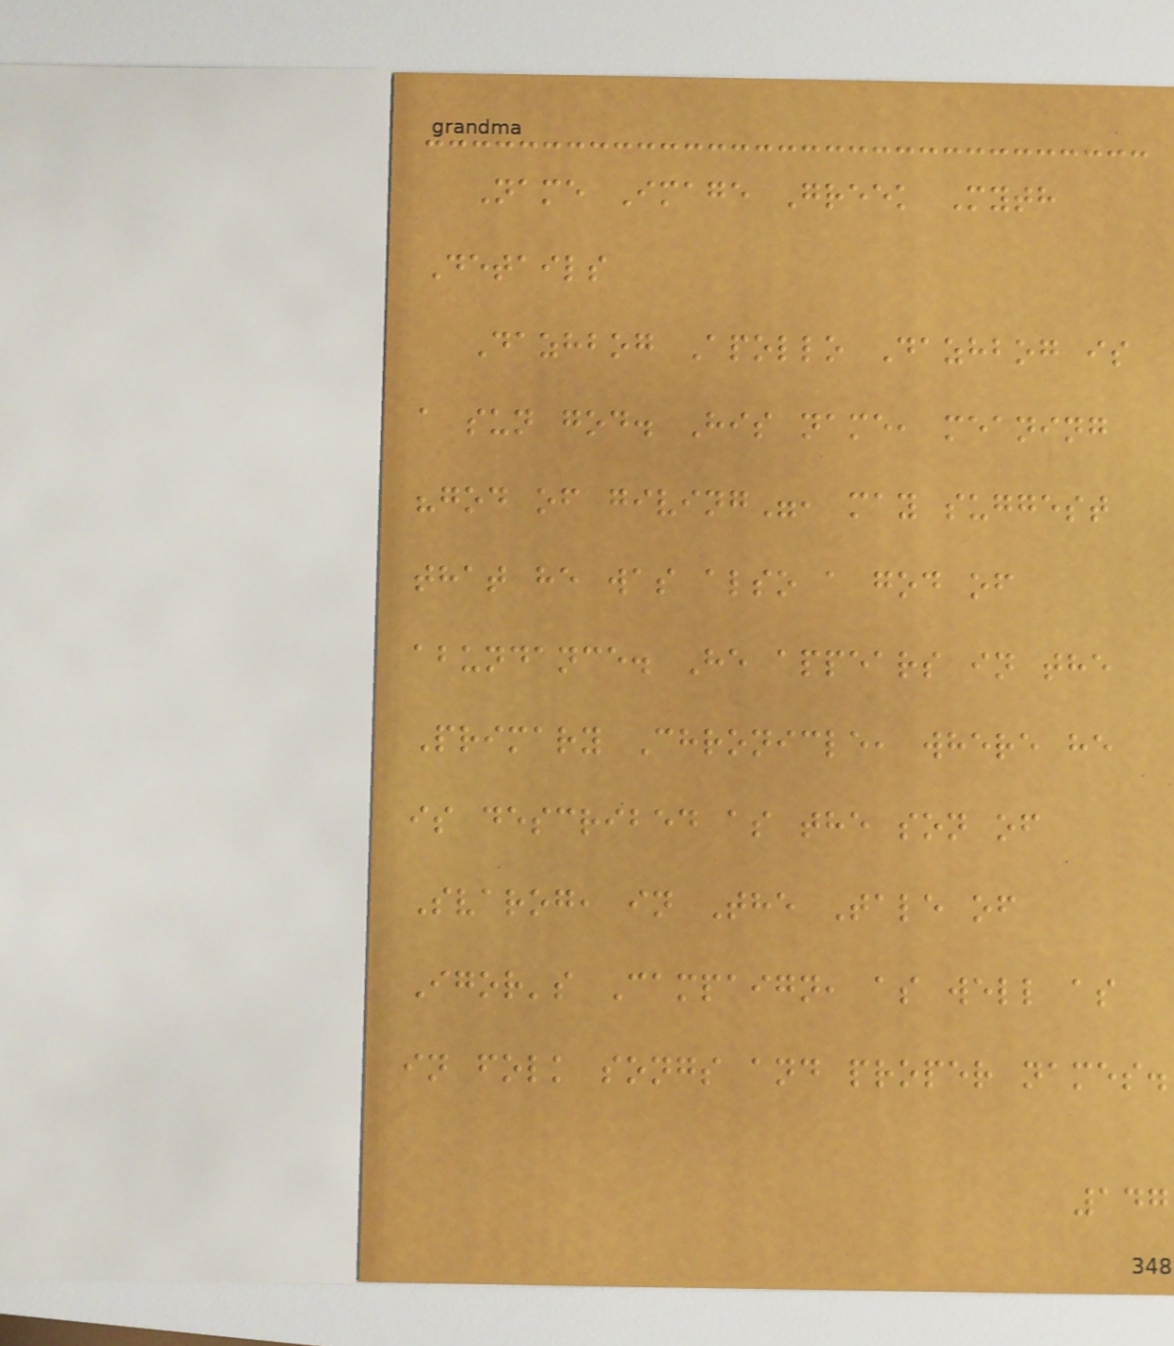Name Image Greek Myth
Details
Dazhbog Apollo Dazhbog is
a sun god. His name, meaning
"god of giving", may suggest
that he was also a god of
abundance. He appears in the
Primary Chronicle, where he
is described as the son of
Svarog, in The Tale of
Igor's Campaign, as well as
in folk songs and proper names.
147
